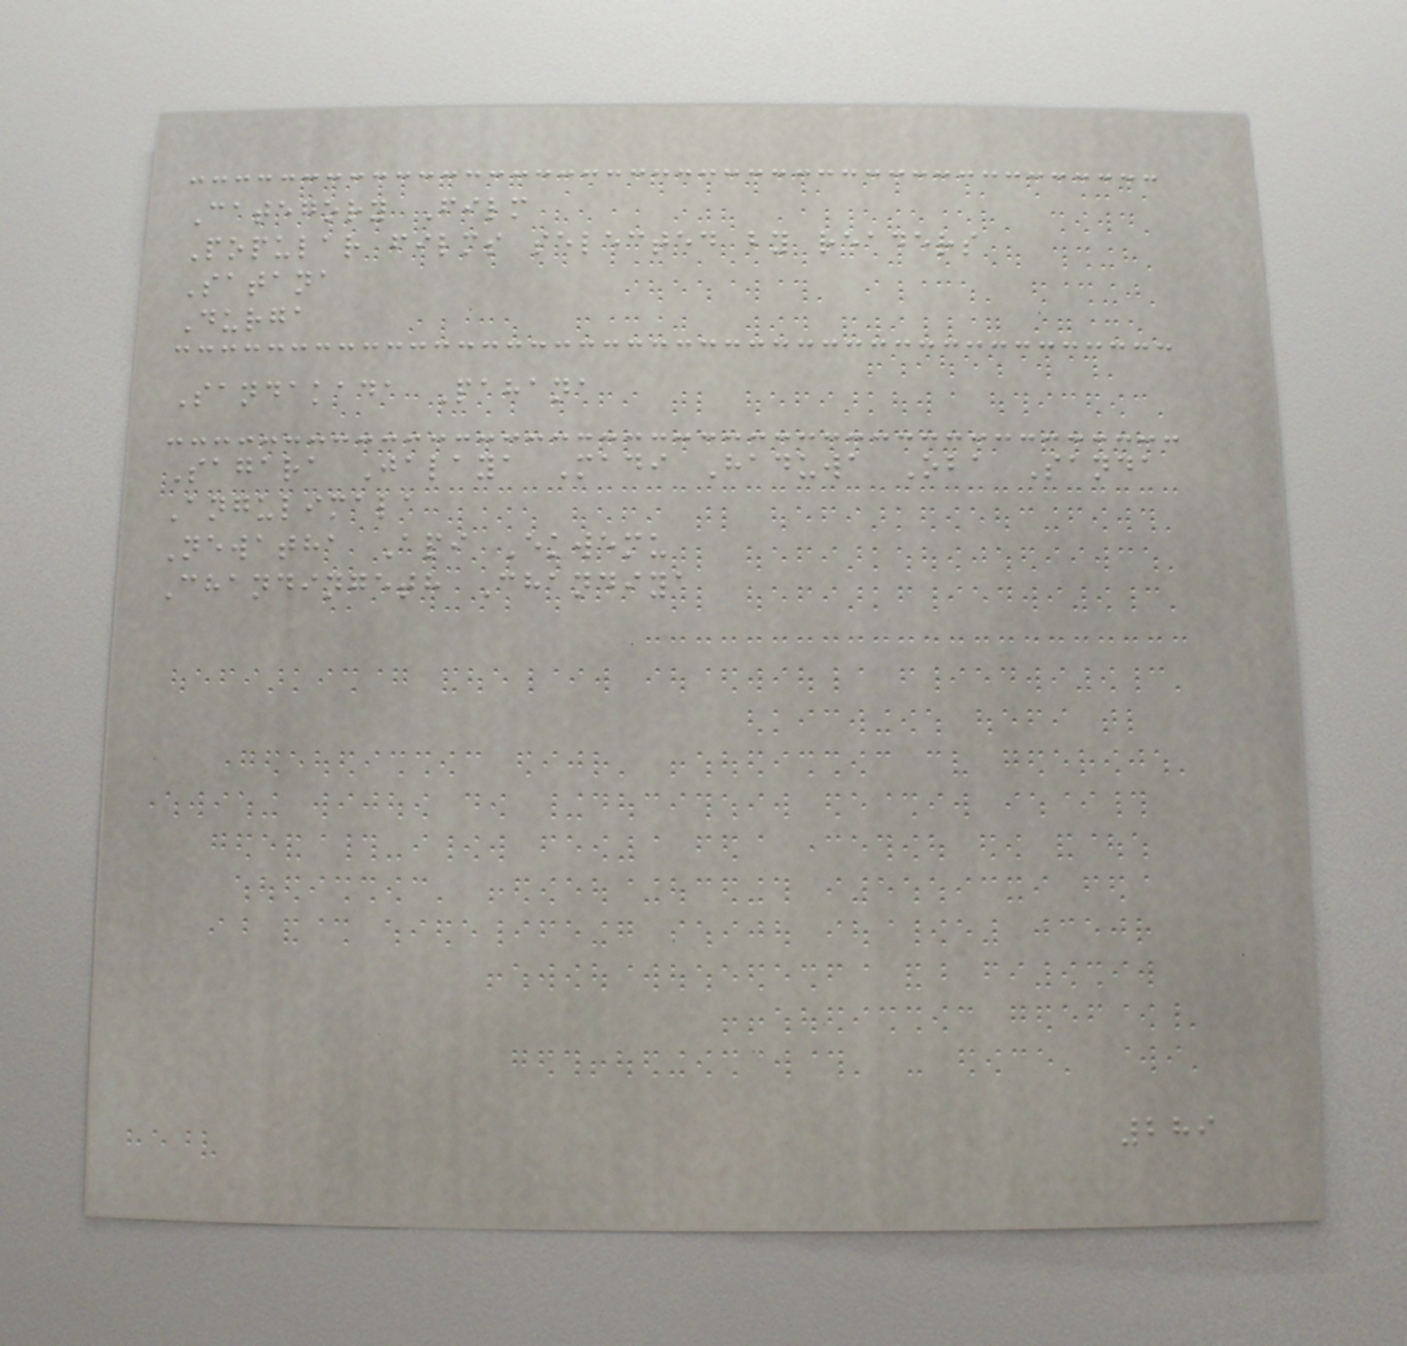Category Film
Popular films selected by readers
Satana
Durga
Sandakada Pahana
Sagara Jalaya Madi Haduwa Oba Sanda
Angulimala
Newatha Api Ekwemu
Chandingeth Chandiya
289
